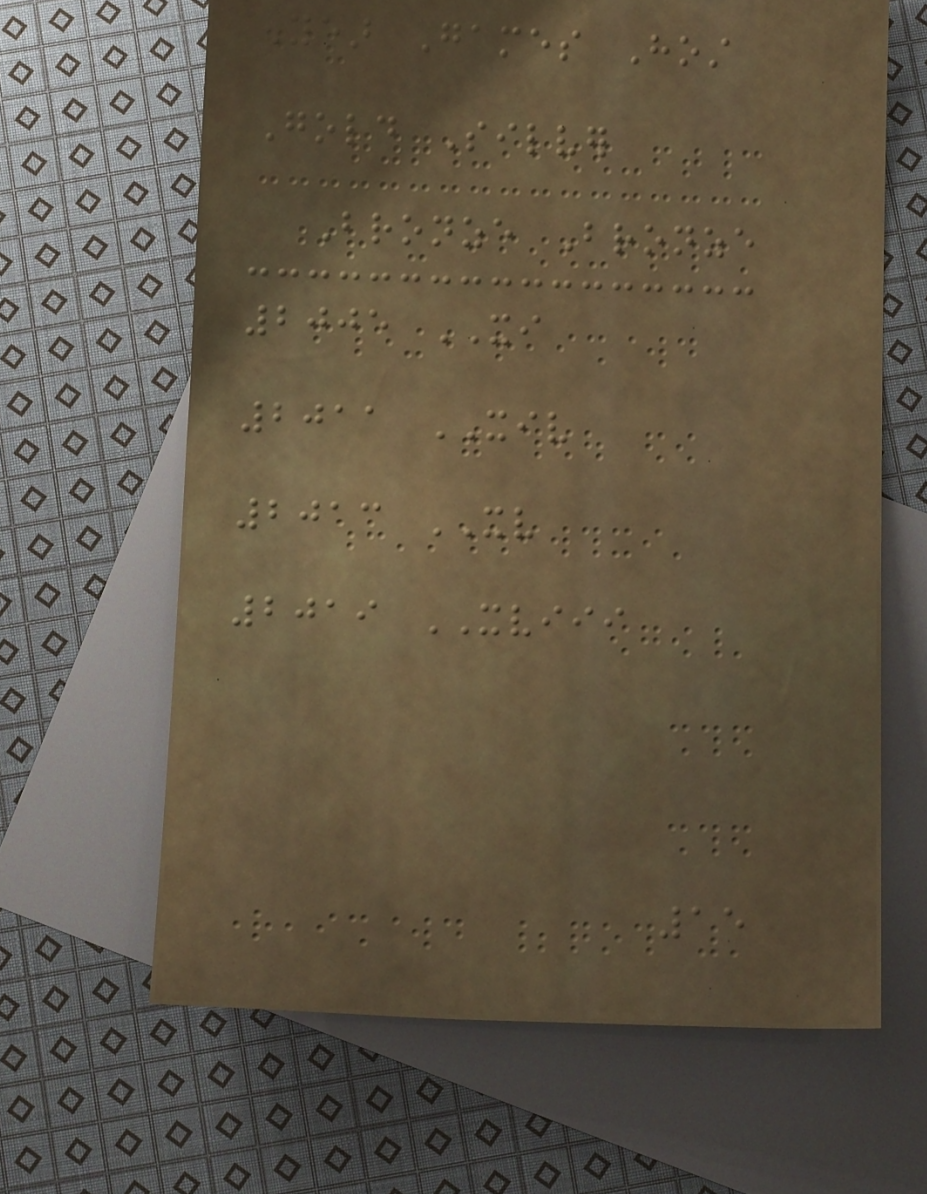Year Games Host
Gold Silver
Bronze Bronze
2005 XI
2011 XIV
2013 XV
2019 XVIII
15
